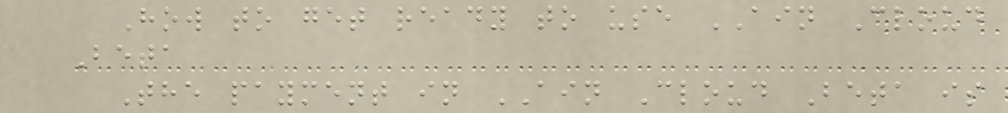How to get ready to use AIN Cloud
Beta
The payment in AIN Cloud Beta is
